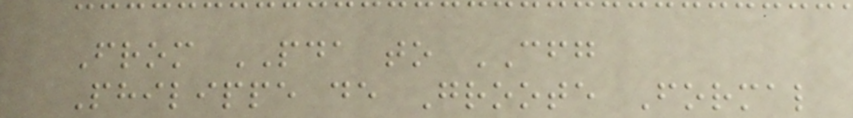From PDA to CFG
Philippe de Groote Formal
